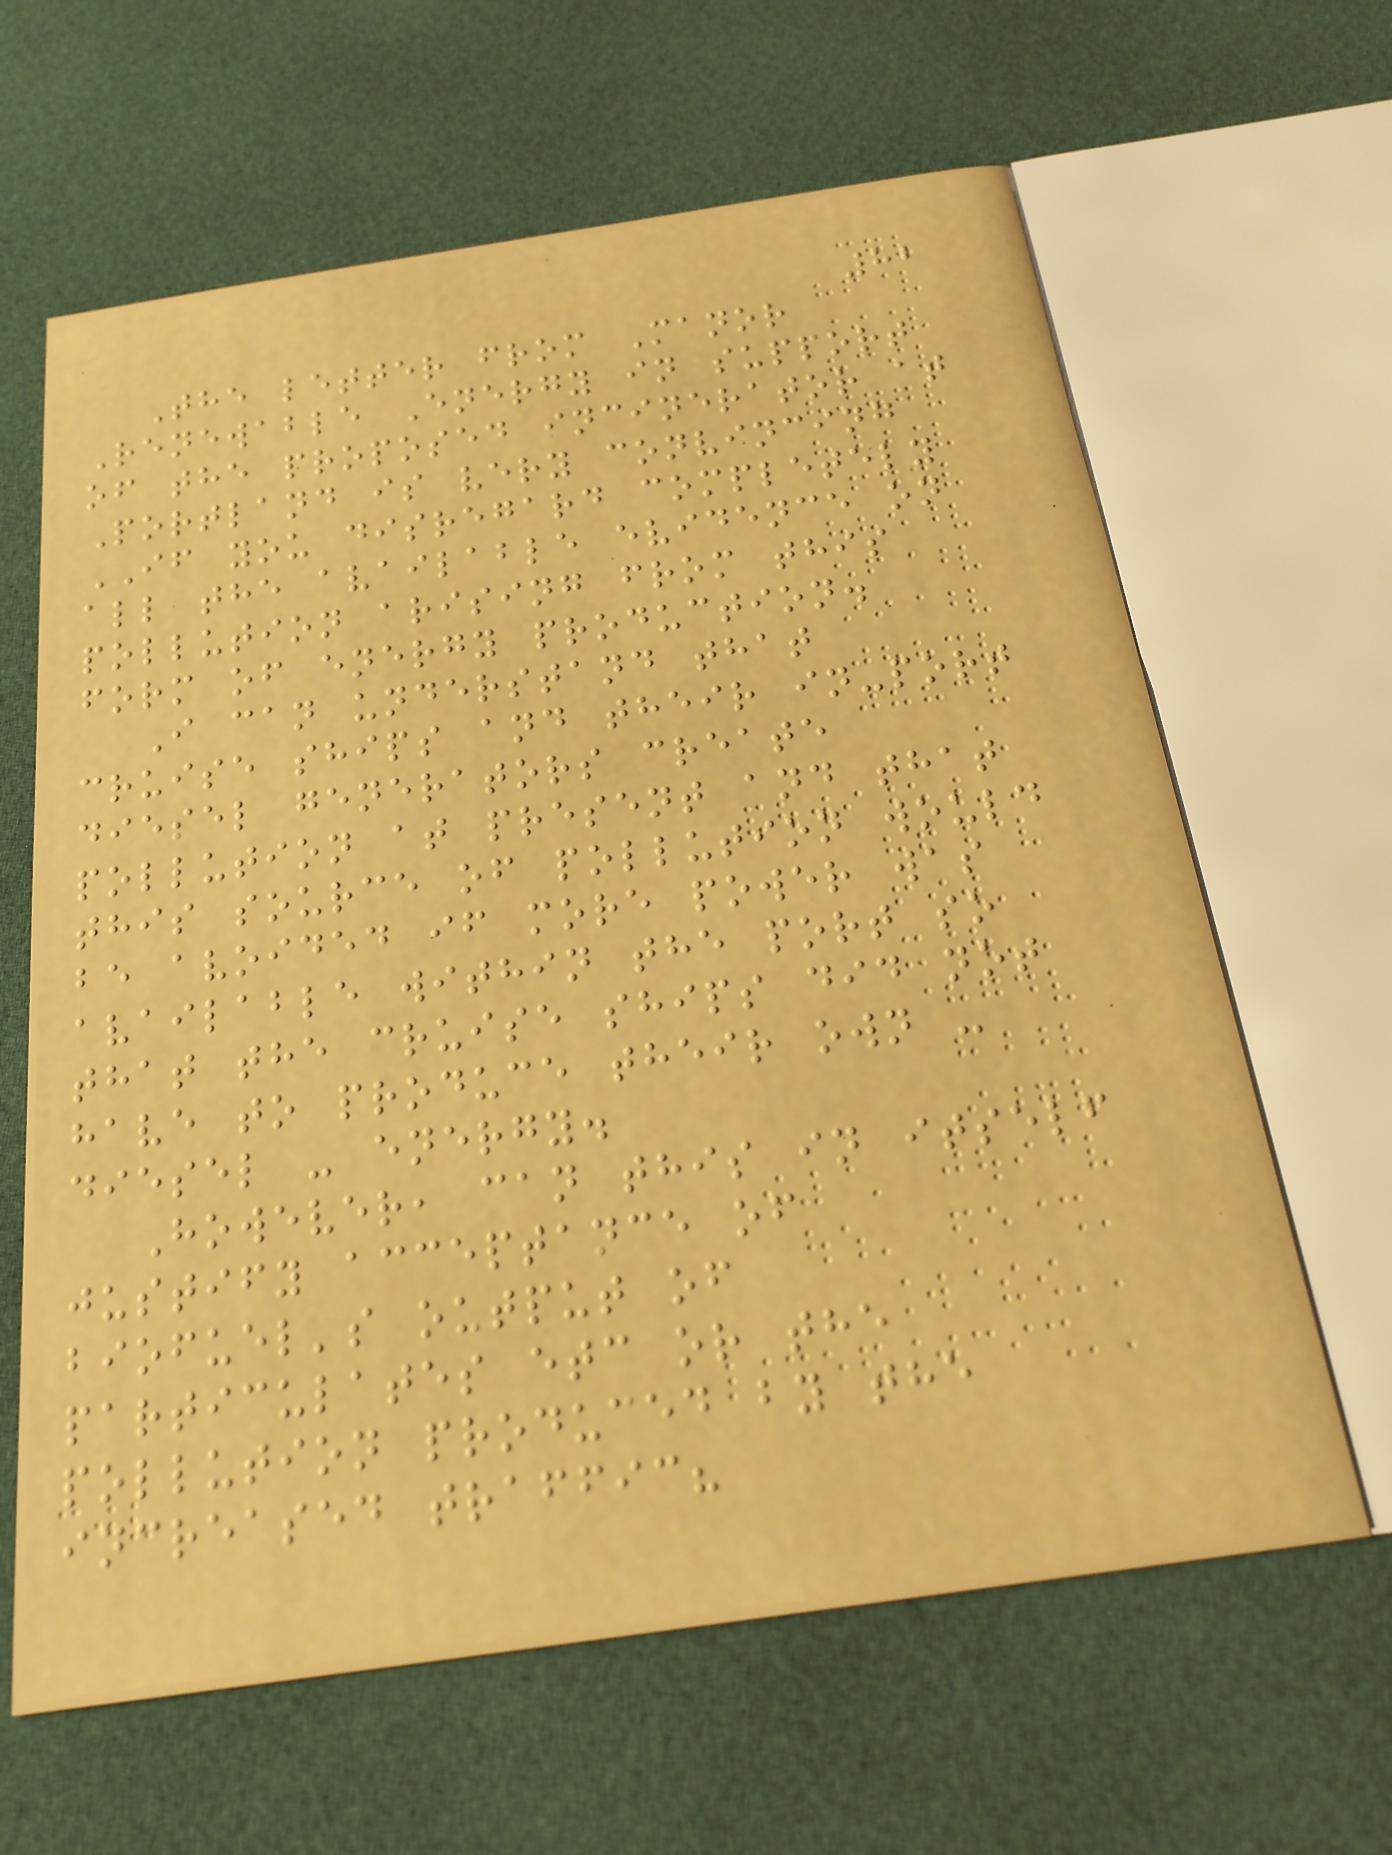82
The letter from Manor
Renewable Energy in support
of the proposed incinerator at
Portland is very convincing
IF you disregard completely
all the available evidence on
pollution arising from this
form of energy production.
I can understand that
cruise ships and their in-port
diesel generators create
pollution at present and that
this source of pollution would
be avoided if more power was
available within the port so
that the cruise ships did not
have to produce their own -
diesel - energy.
However, can this in itself
justify acceptance of
biofuel's output of
particulates etc or the
pollution produced by the
increased traffic?
